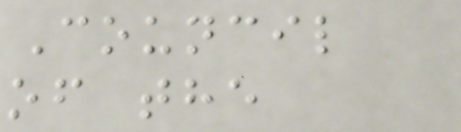Council
of the
